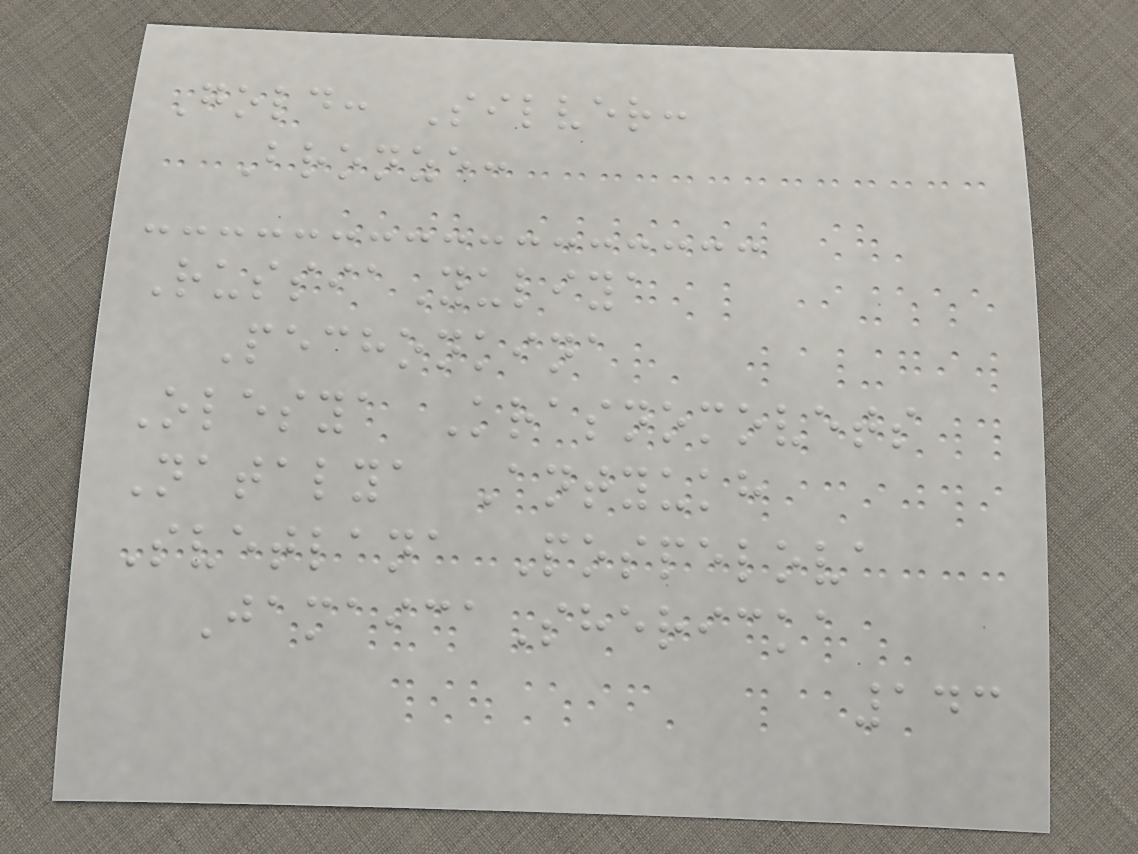Gold: Silver:
Bronze:
RussiaYuliya
Pechonkina
Olesya Krasnomovets
Natalya Antyukh
Svetlana Pospelova
JamaicaShericka
143
